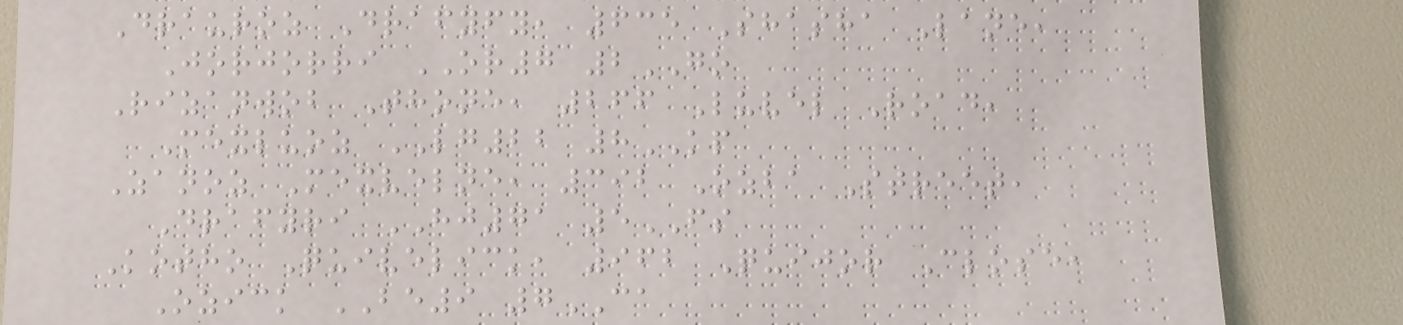Drauroz Drafyfy, 635 Shasha Lane,
Jorjorri OR7 2GO
Rizanwob Thone, 266 Luvel Road,
Mexluoz LG22 8KP
Zanoz Mexvelne, 392 Ozba Street,
Drafyri HJ71 5FS
Kotho Quivelick, 962 Quijor Close,
Ozick BE9 7CA
